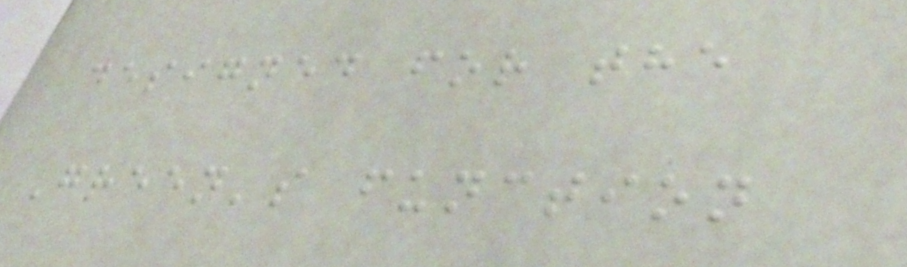designed for the
Green's function
